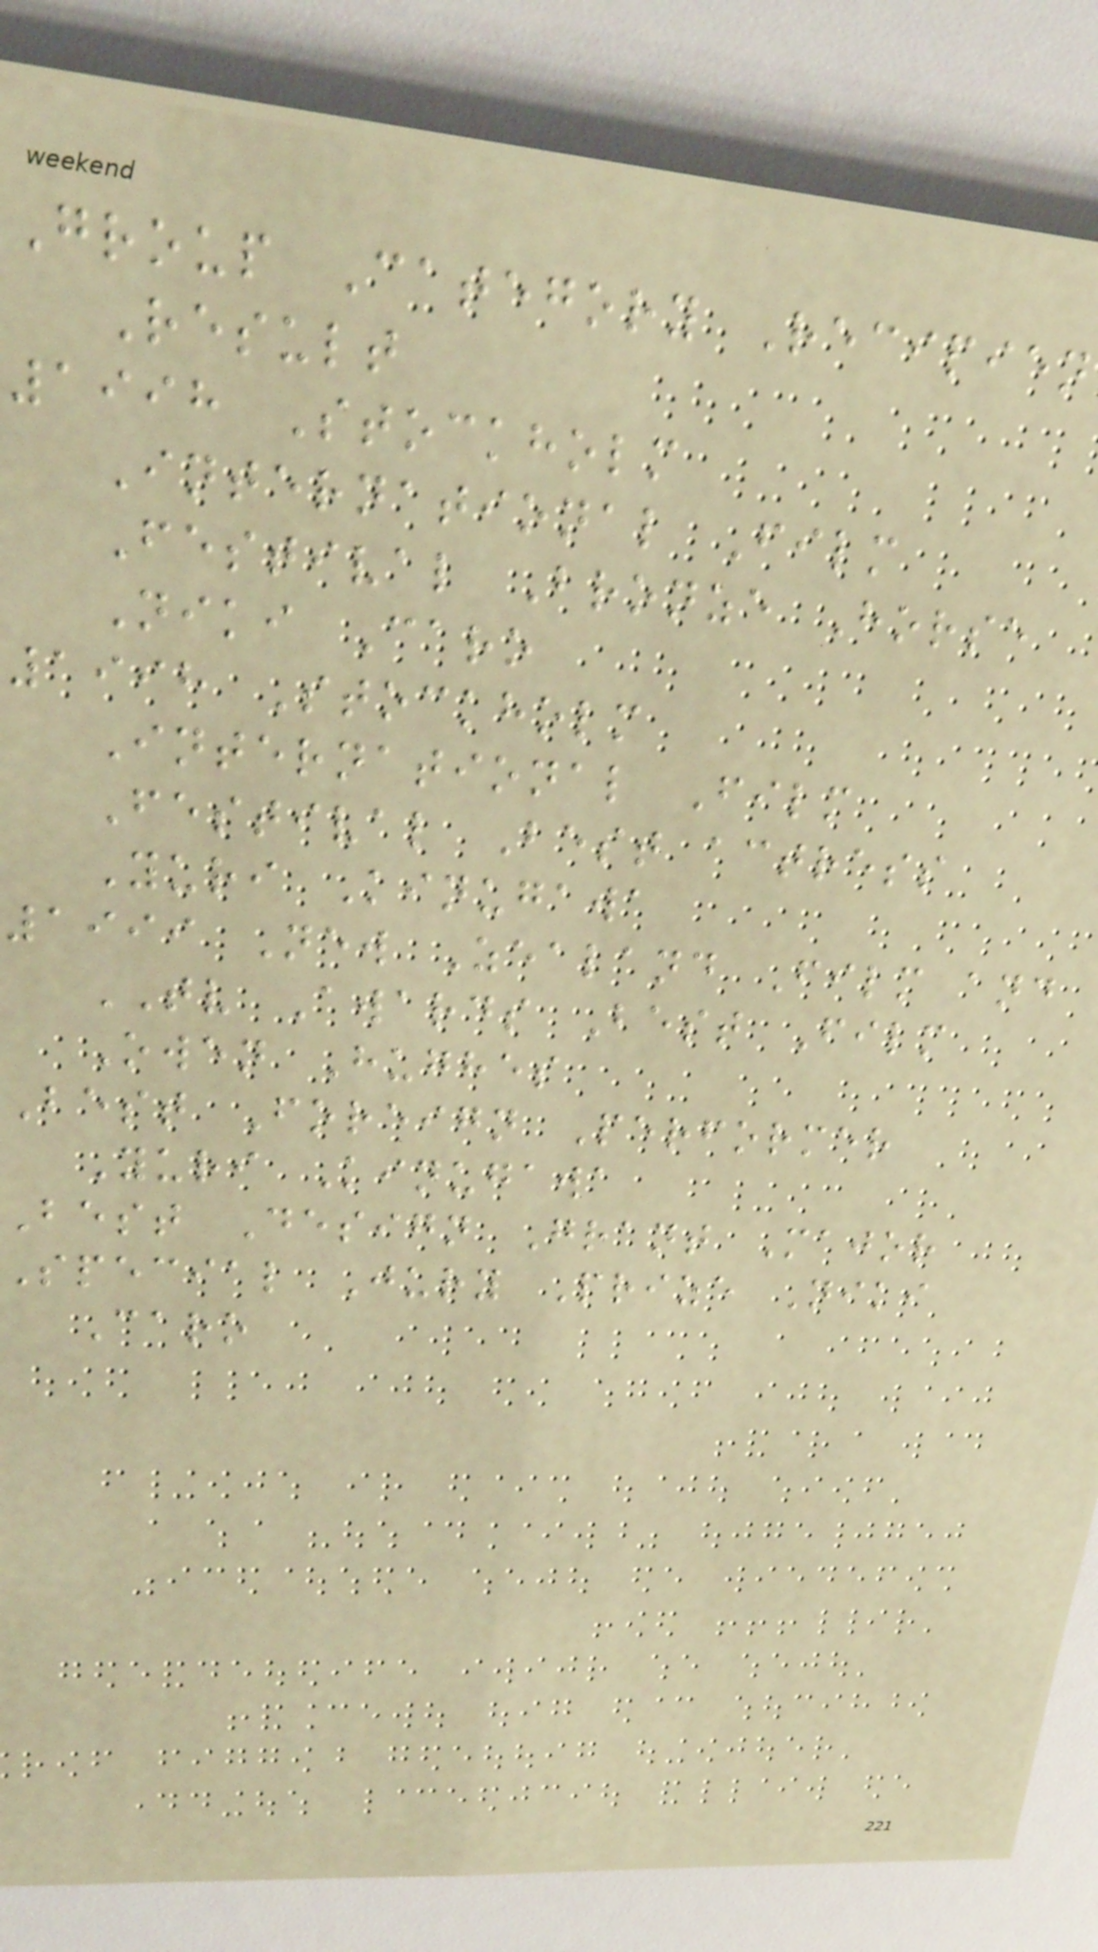Group Category Recipien
Result
1998 Stockholm
International Film
Festival Bronze Horse
Niki Caro
1998 Stockholm
International Film
Festival Best actress
Yuri Kinugawa
1999 New Zealand Film and
TV Awards Best Film
Owen Hughes
Best Foreign Performer
Yuri Kinugawa
Best Design Grant Major
Special Jury Prize Niki
Caro
